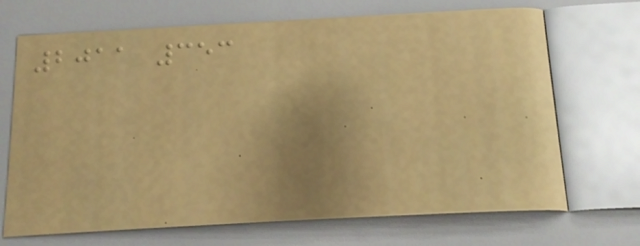2011 353
